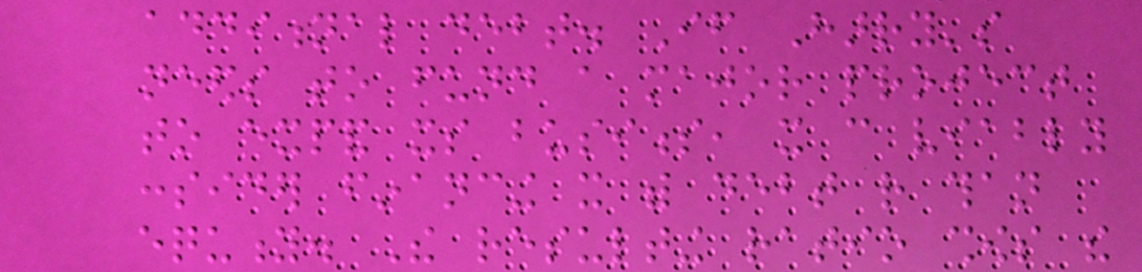additional debt. If Harry's
needs to fund a major project
to expand its business, it can viably
consider financing it with debt rather than
equity. The resulting ratio shows the
